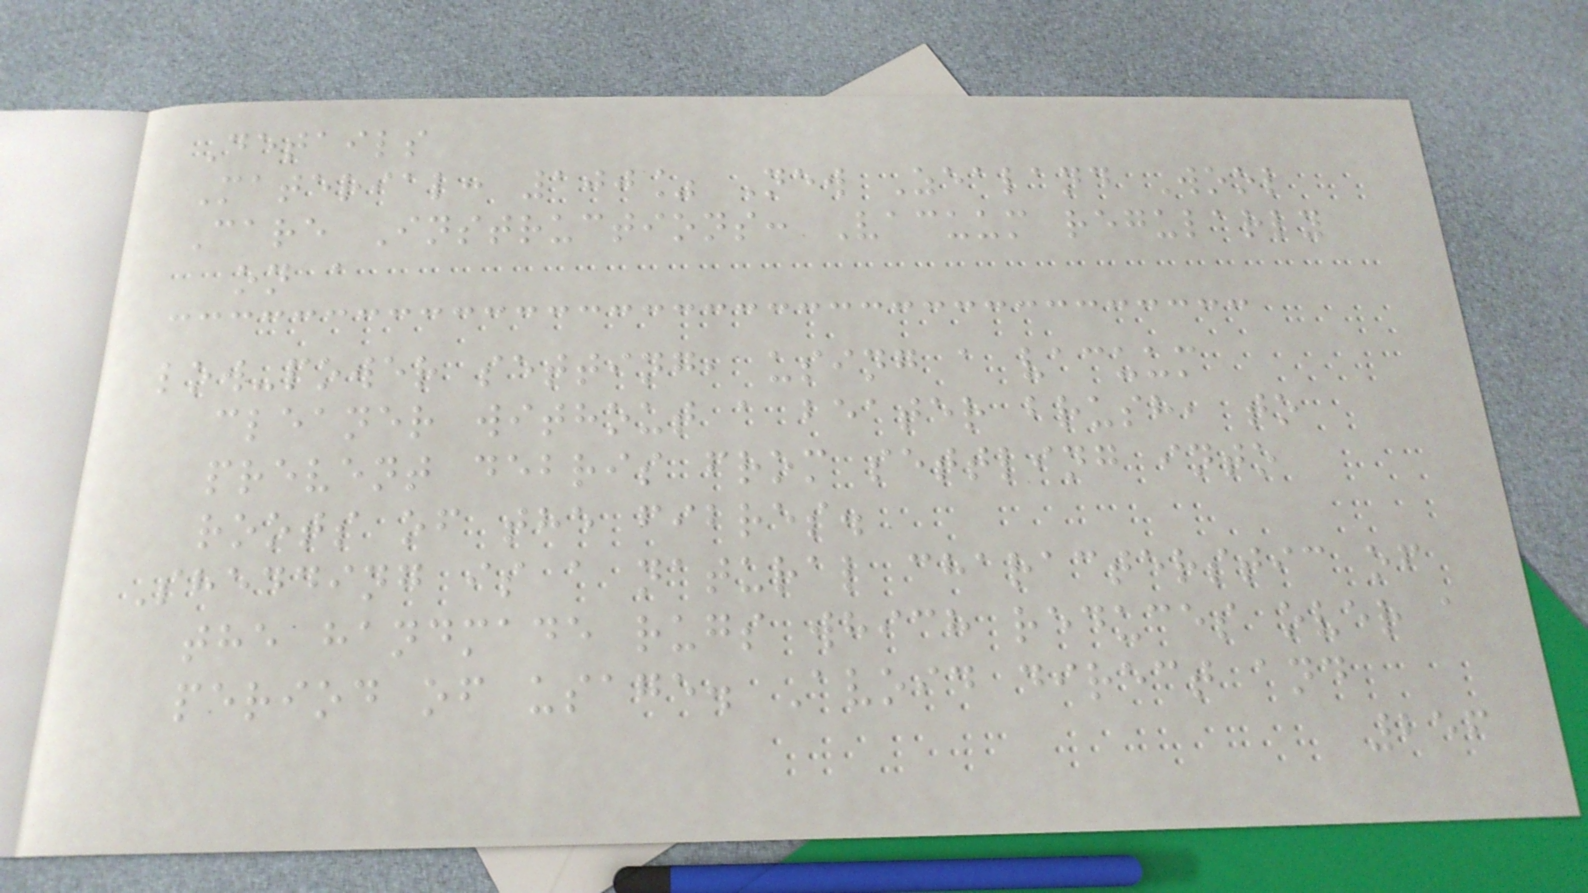Details
Material: 100% New Zealand Wool
Care Instructions: Vacuum regularly
on a
low-power setting, using a vacuum
cleaner without a beater brush, to
prevent debris from settling into
roots of the fibres.
Shedding is a natural characterstic of
the handmade rugs which reduces over a
period of usage. Avoid direct and
256
